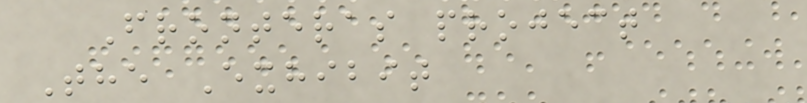Fronteras project
The Exhibit
